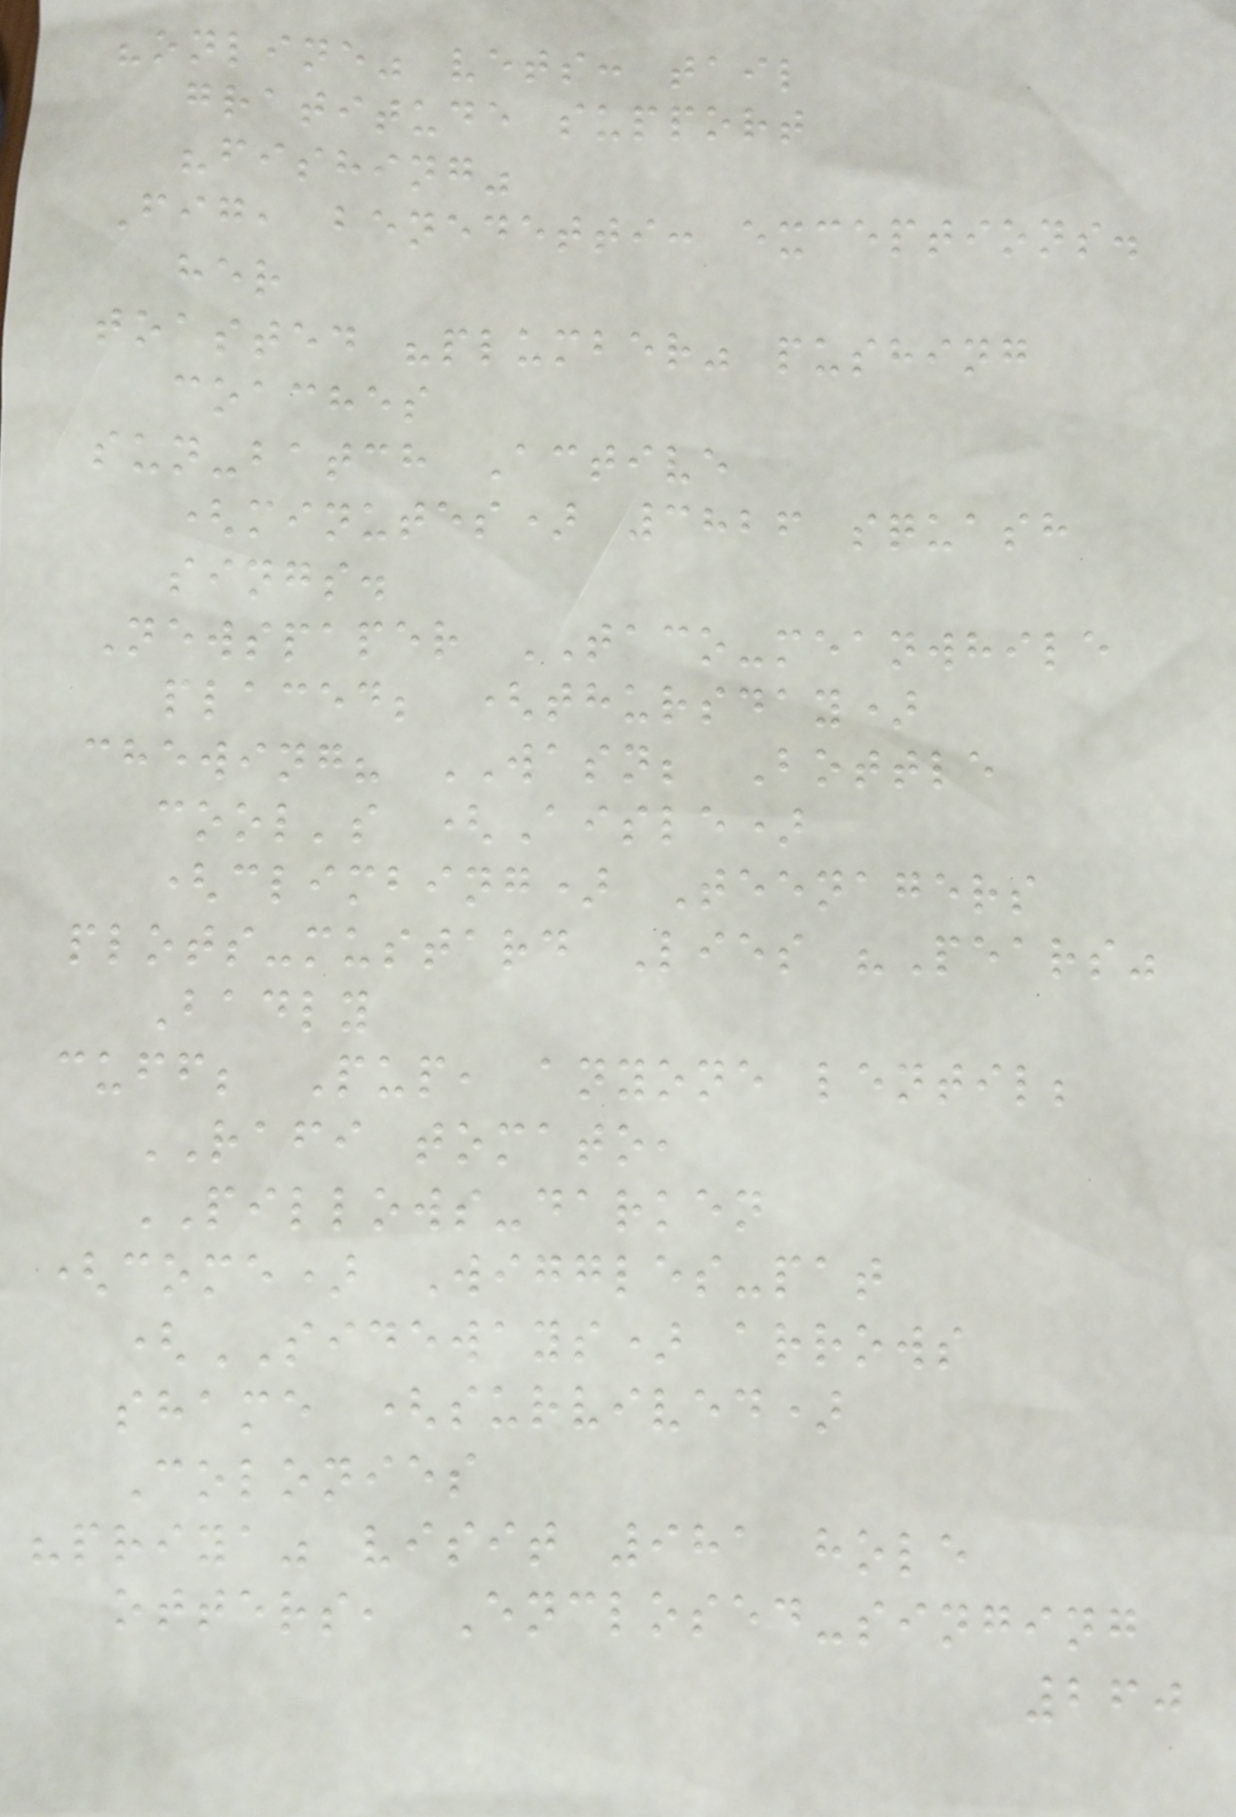"online" vets: tail
gratitude support
"fishing"
Fig, benedetti: exceptions.
her
toasted "plumber" pushing
coaches
sun-batch Active
(minutes) 3826 squash
sings.
Newspaper TACO-meanwhile
placed; (thursday)
chewing? WASN; Bottle
cool's (Aisle)
(climbing) Teenagers
plots-mustard Lies "Pears"
Badly
cuff; Pup, anyone lentil;
RAFI tomato,
PILLOWS-darken
(come) Wiggles-pat
(SIDEWAYS) arrows
shame (survived)
Colonies
"priya" visit 981 hole
otters, Enclosed-singing
260
